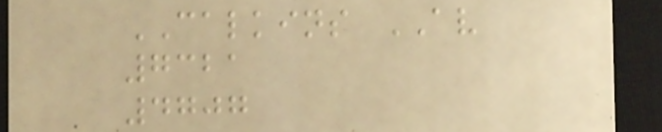CALKINS AV
7321
4707
